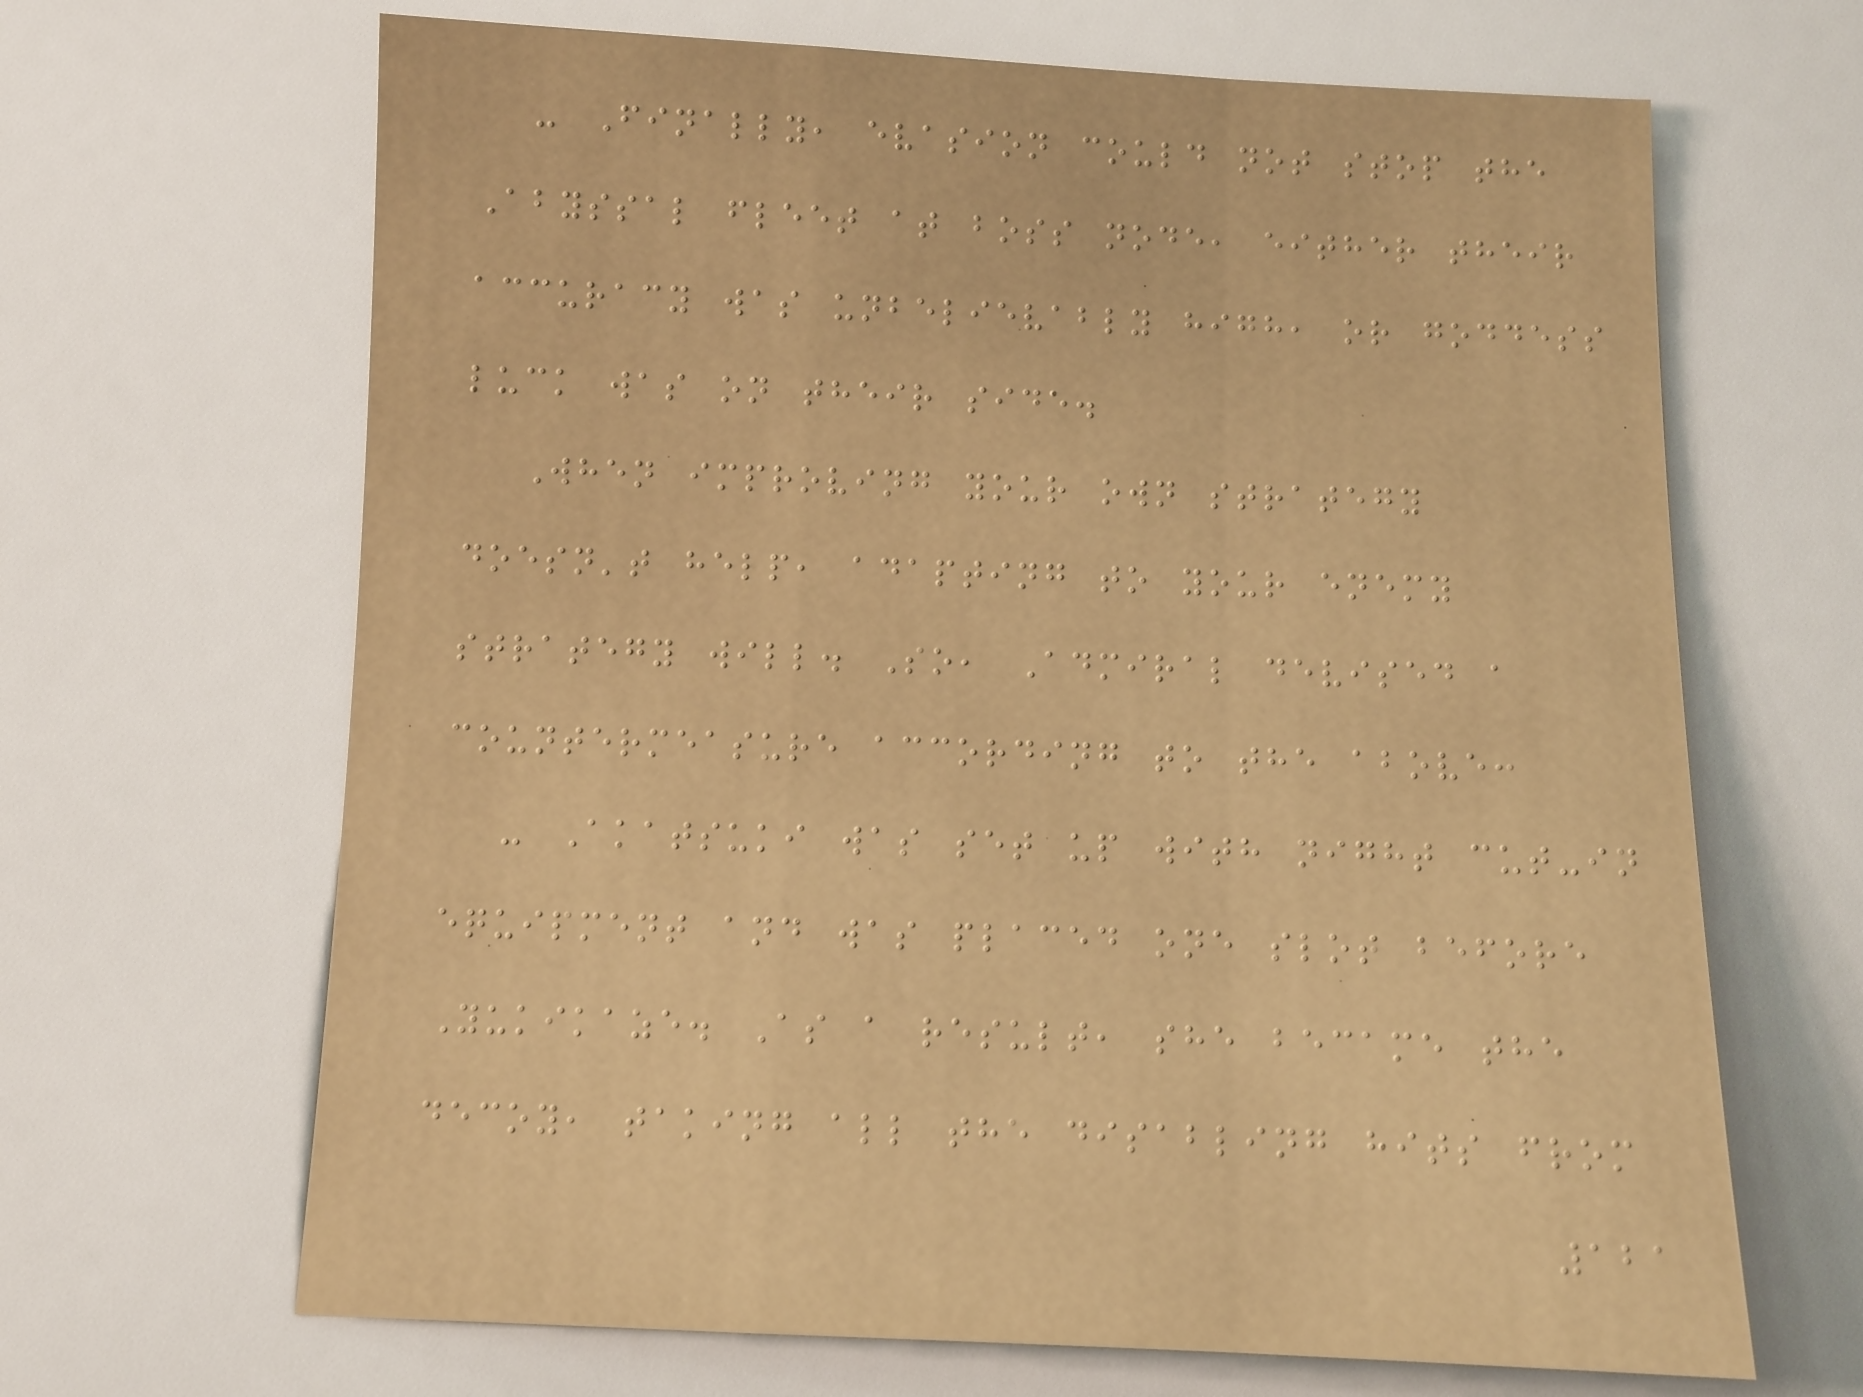- Finally, evasion could not stop the
Abyssal fleet at boss node, either their
accuracy was unbelievably high, or goddess
luck was on their side.
When improving your own strategy
doesn't help, adapting to your enemy
strategy will. So, Admiral devised a
countermeasure according to the above:
- Akatsuki was set up with night cut-in
equipment and was placed one slot before
Yukikaze. As a result, she became the
decoy, taking all the disabling hits from
121
